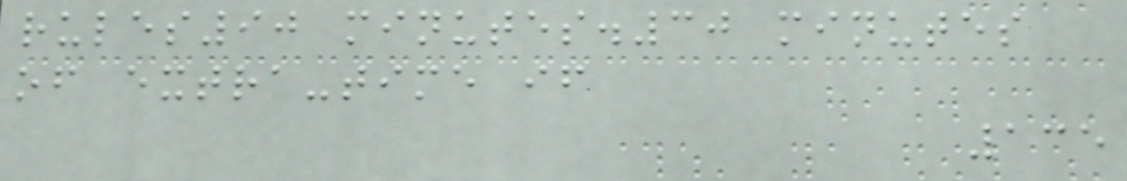rules90 minutes.30 minutes
of extra-time if
135
